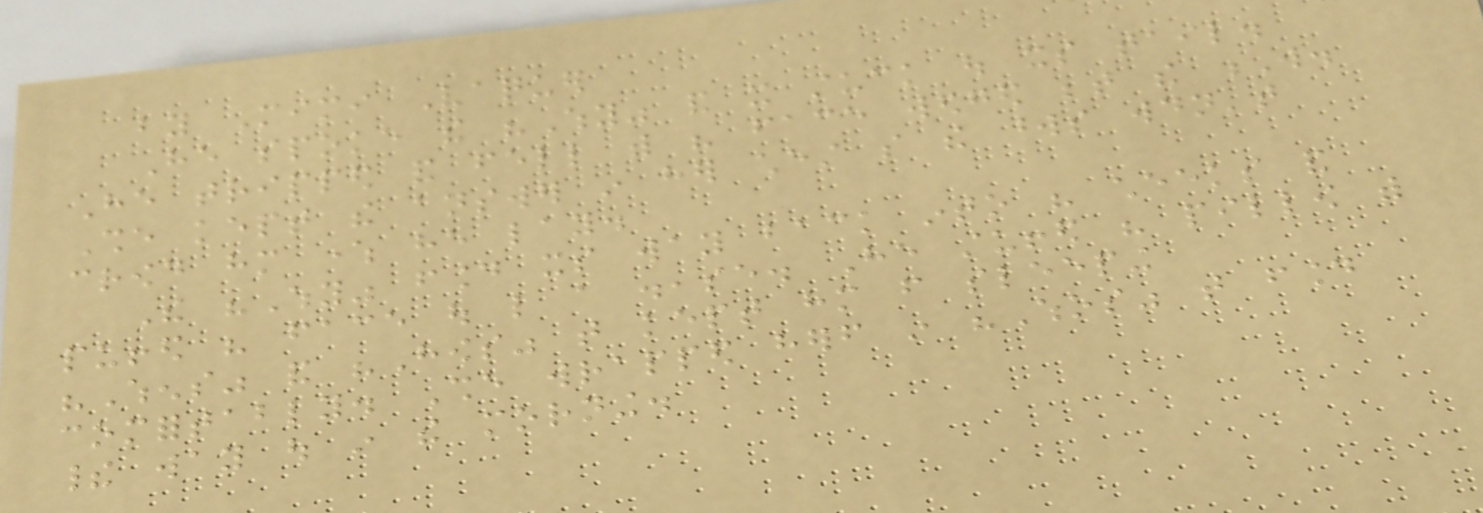by Mimi Vaquer
He spoke the "Why" and it stuck out its tail.
He tripped and fell with his face wedged between the W.
She kept the answer in her chest so the words wouldn't
crowd him where he lay.
The "Why" found its way back into his cheeks and
puffed his face out like a disease. He stuffed his pillow with
"Whens" and "Hows" that kept him from sleeping
comfortably. She wrapped herself in "Whos" that found
their way out in the morning.
